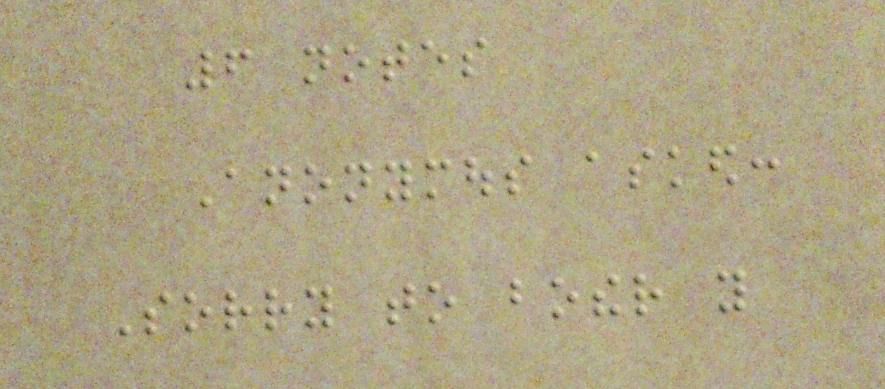6 notes
Anonymous asked:
Sorry to bother you
